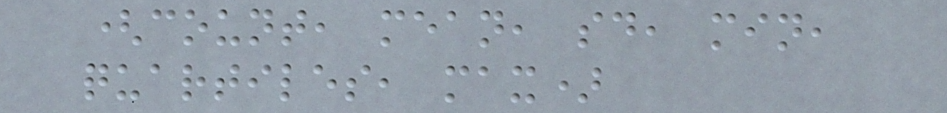(count, mean, sd, min,
quartiles, max)
